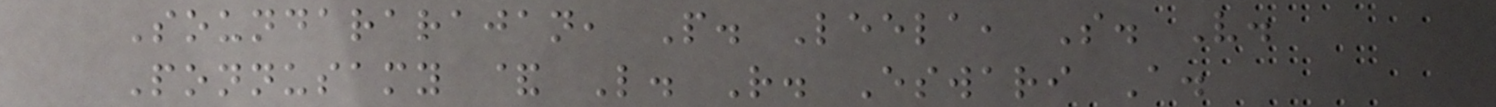Soundararajan, P. Leela, S. V.
Ponnusamy & L. R. Eswari A.
